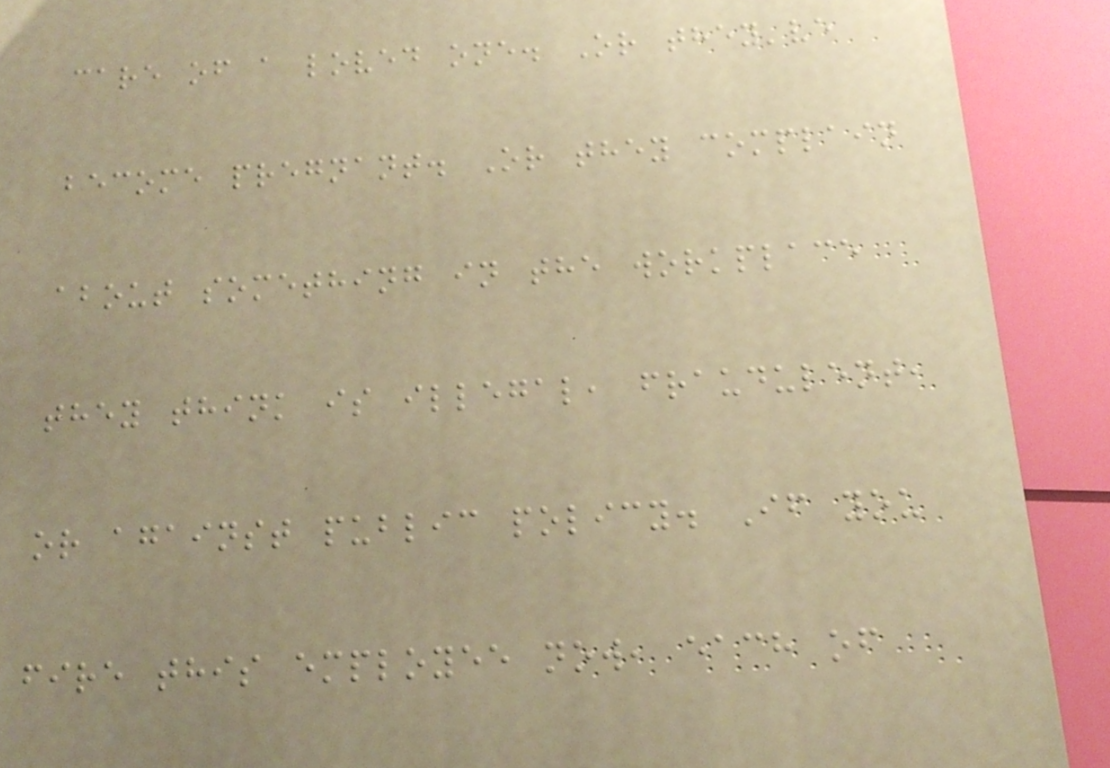care of a loved one. Or they've
become pregnant. Or they complain
about something in the workplace
they think is illegal, fraudulent,
or against public policy. If you
fire this employee now, each of
